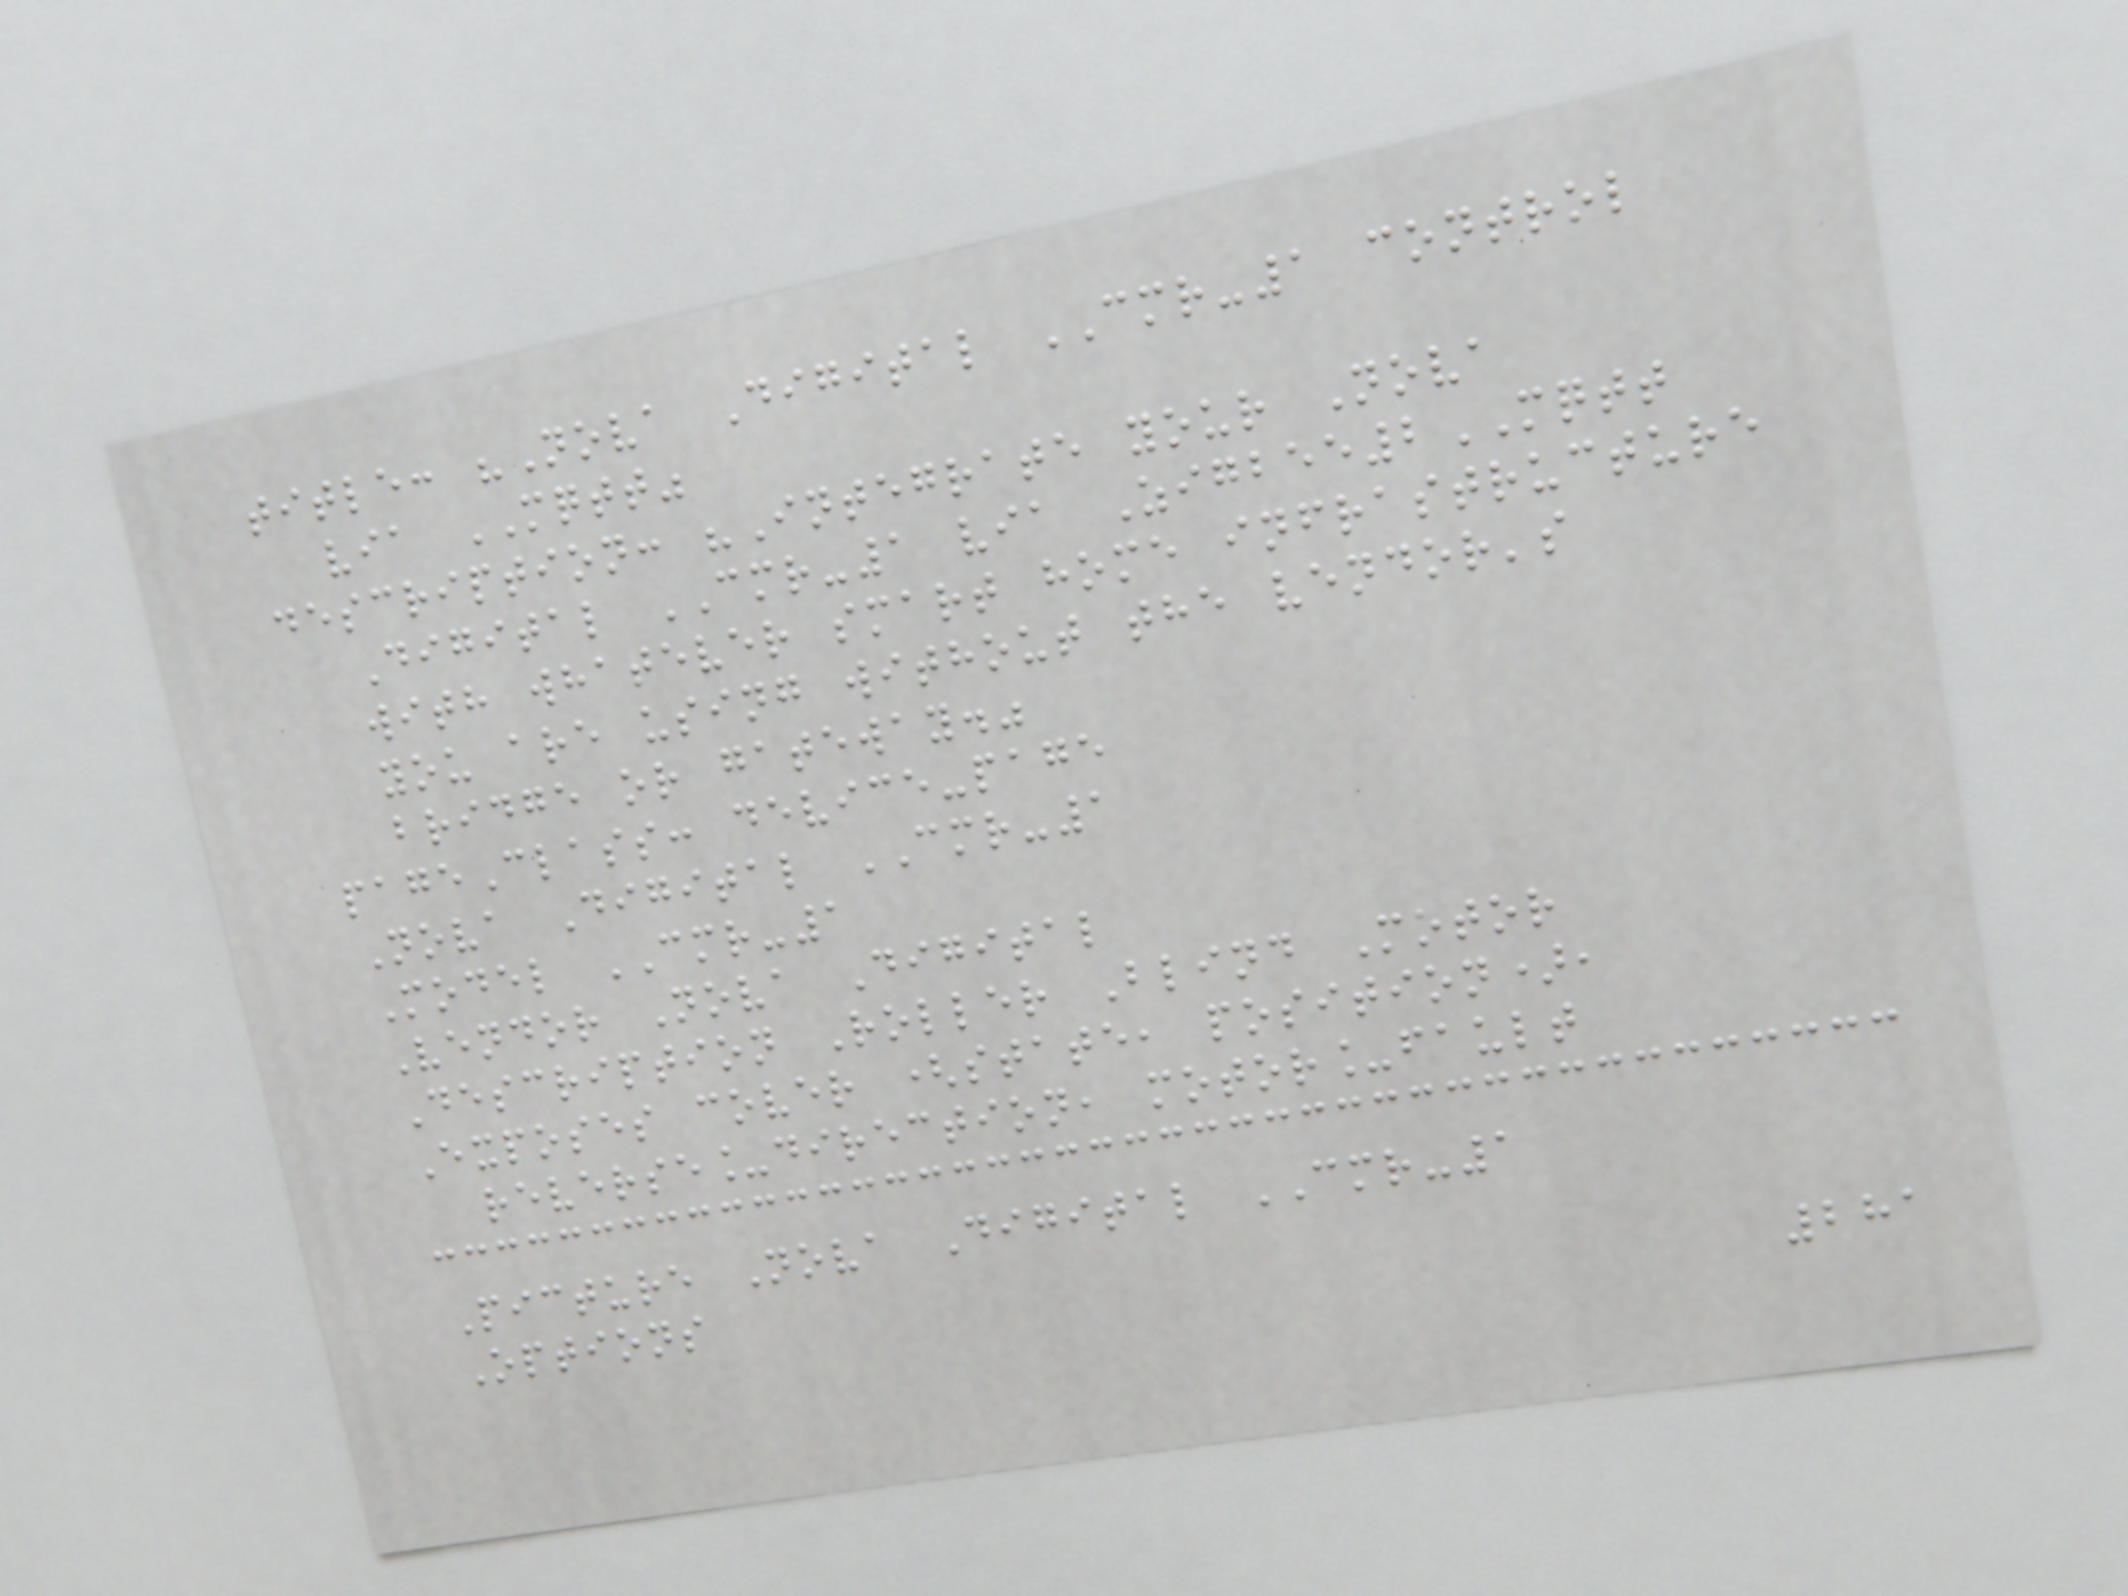title: "Nova Digital CMR-1 control
via MQTT"
description: "Integrate your Nova
Digital CMR-1 via Zigbee2MQTT
with whatever smart home infrastructure
you are using without the vendor's
bridge or gateway."
pageClass: device-page
Nova Digital CMR-1
Model CMR-1
Vendor Nova Digital
Description Roller Blind Motor
Exposes cover (state, position),
reverse_direction, motor_fault
Picture Nova Digital CMR-1
Options
281
